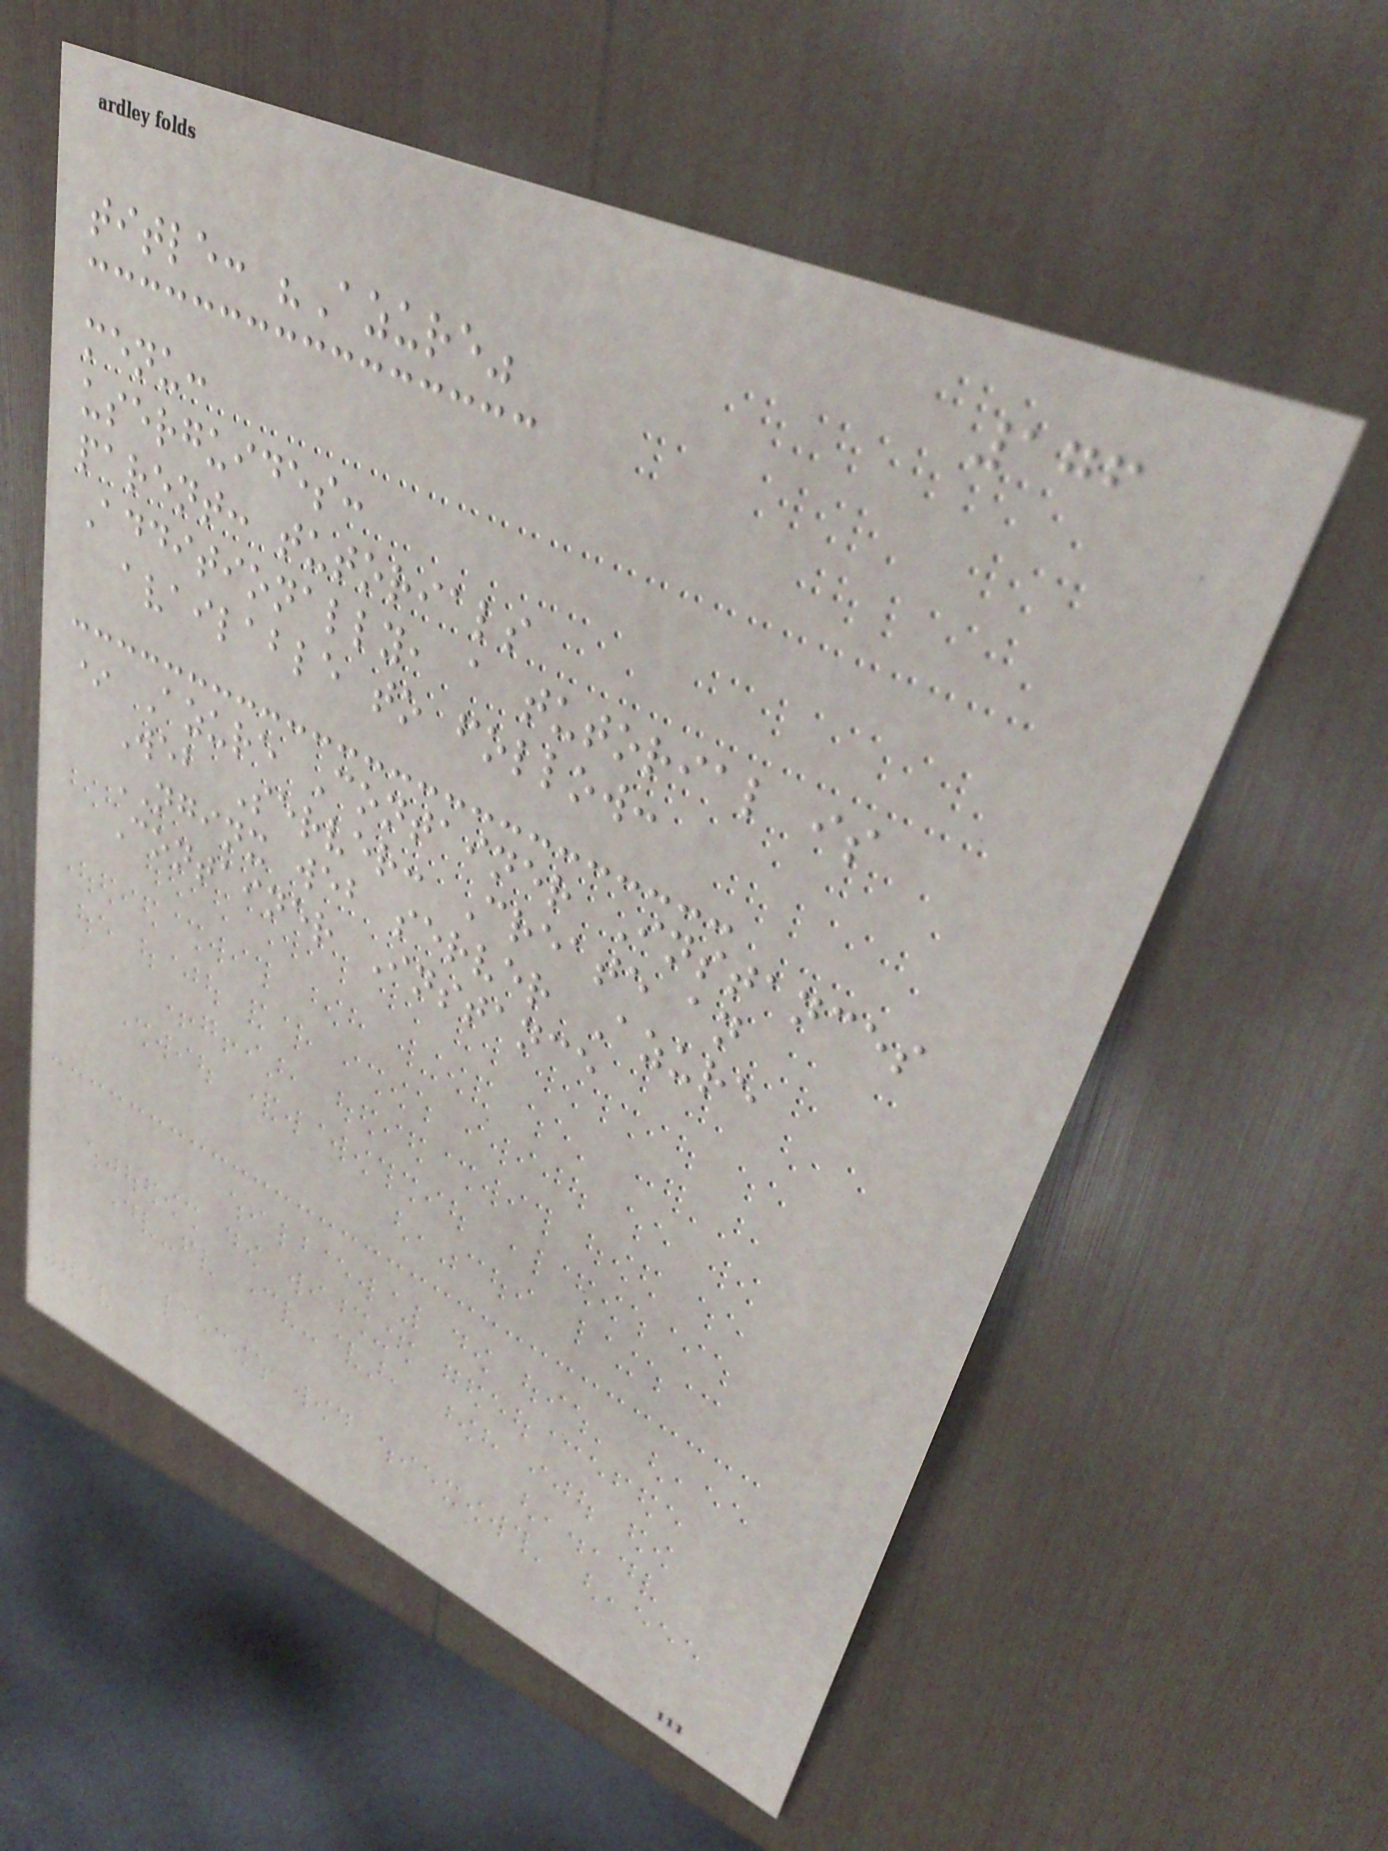176
title: "Azure"
menu:
userguides:
parent: tutorials
Additionally, a tutorial is
available to follow:
* Azure Container Instances
Web Server: Create an
NGINX web server Azure
Container Instance
